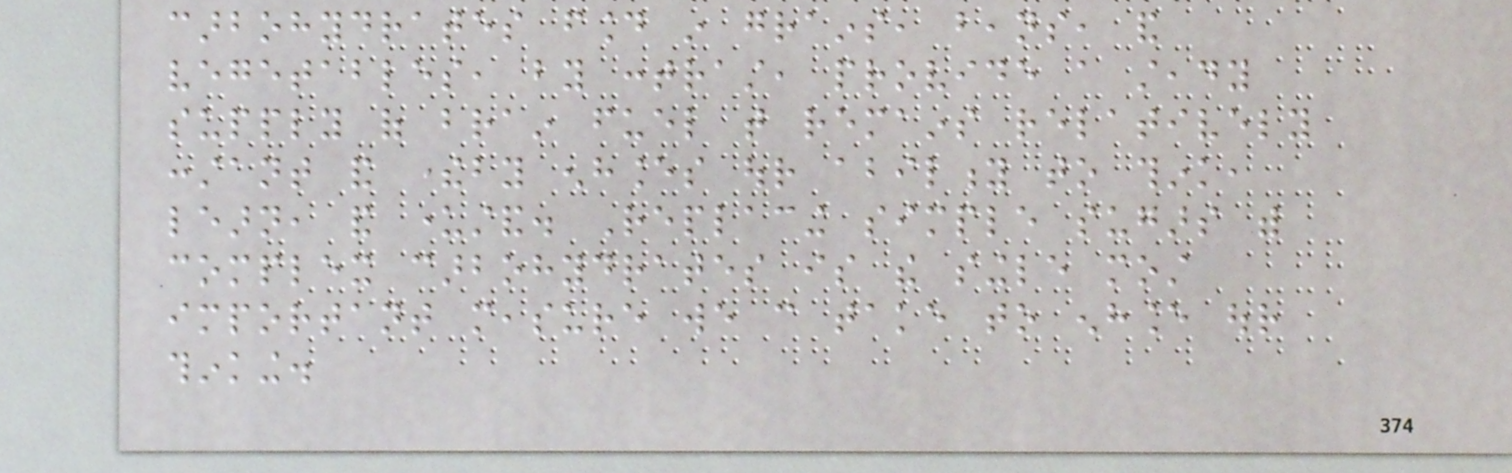carbohydrates found in grains, beans, and
vegetables, by contrast, provide a steady
supply of brain fuel that remains relatively
constant and thereby enhances our ability to think,
learn, and understand. Replacing simple sugars with
complex carbohydrates is the single most
important measure we can take to enhance our
thinking.
